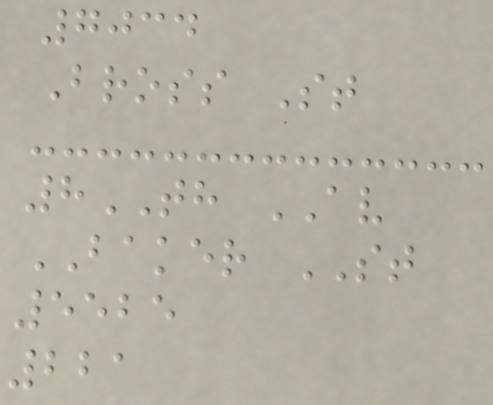7034
Bross St
8TH AV
BAKER ST
5525
221
